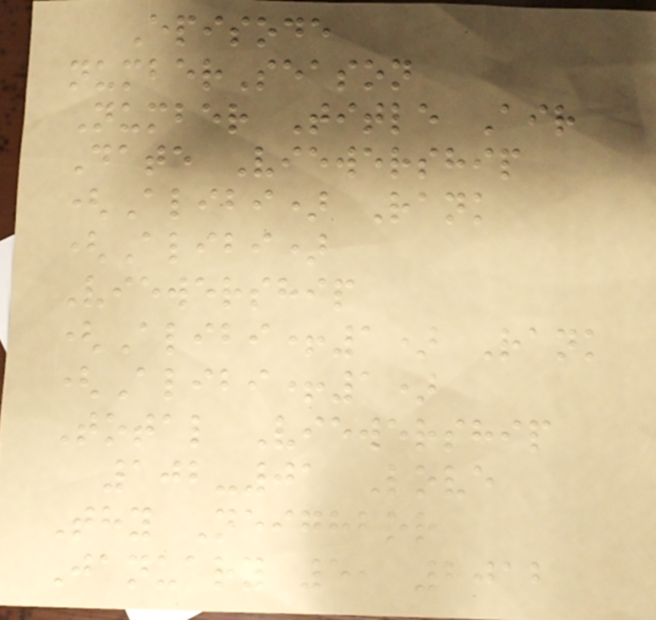Episode
numberSeason
Number Title Air
Date Viewership
(Alibi) Rank
(Alibi)
Viewership
(Alibi+1) Rank
(Alibi+1)
Total Viewership
102-01 Love
Thy Neighbor
January 5, 2012
